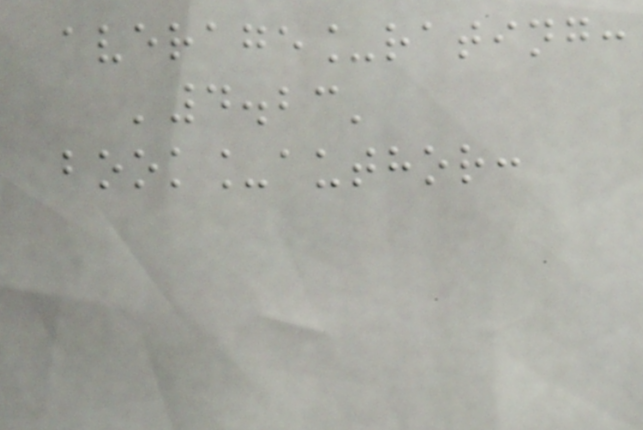average_rating:
'4.23'
book_author:
